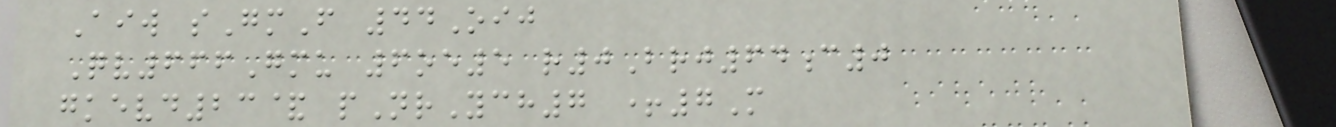Aiw sGmF 44Oij
Qv666Gmu 6oe5 r0Brj64c0
gkevd23& pNrYch7 +7M
